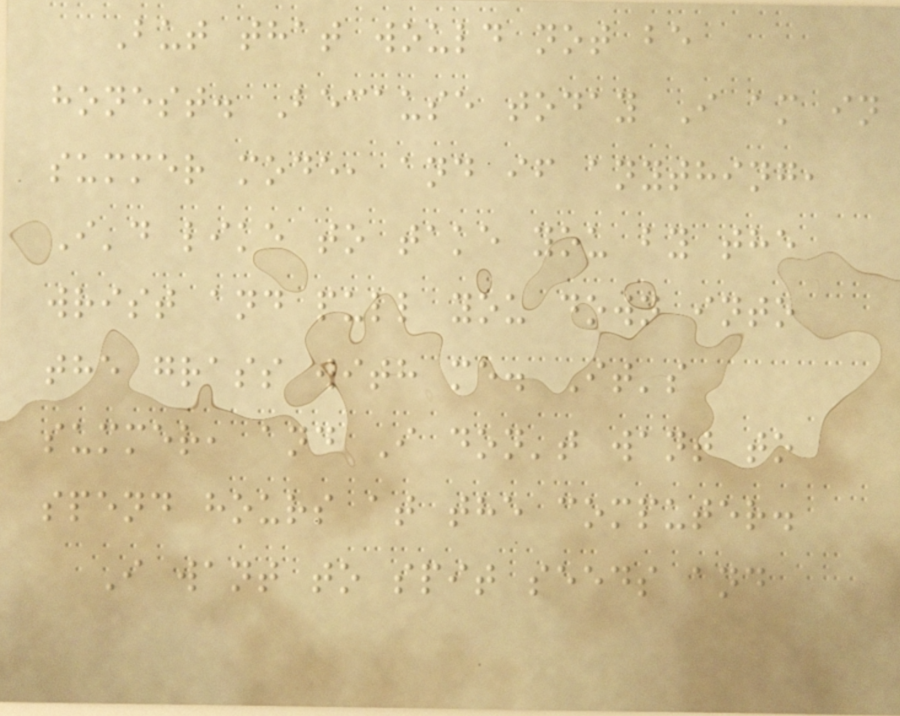But that would not be
honest. Because today I am in
summer mode, and if anything,
I'd like to take you by the
wrist and pull you down into
the grass with me. It's
summer, and I don't want to
spend hours at the computer.
I want to spit seeds and
